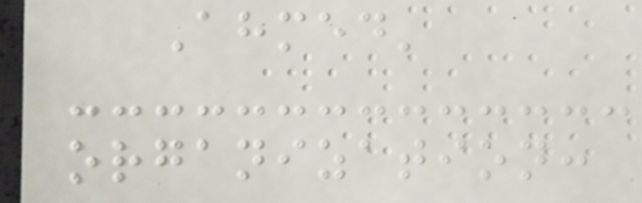Ahmed'
organization:
